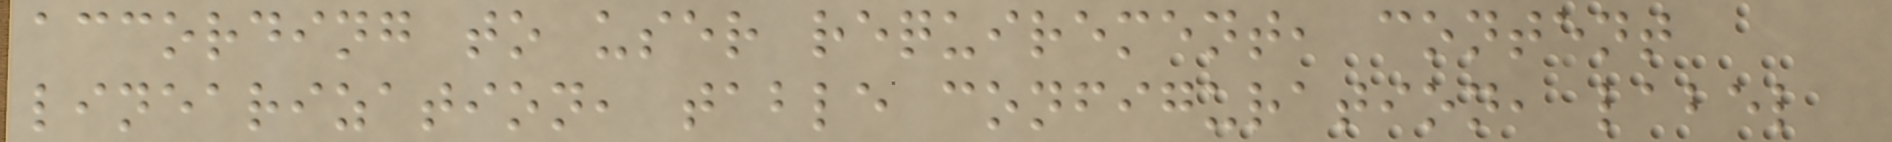according to user requirement, content
linearization, table configuration, label
